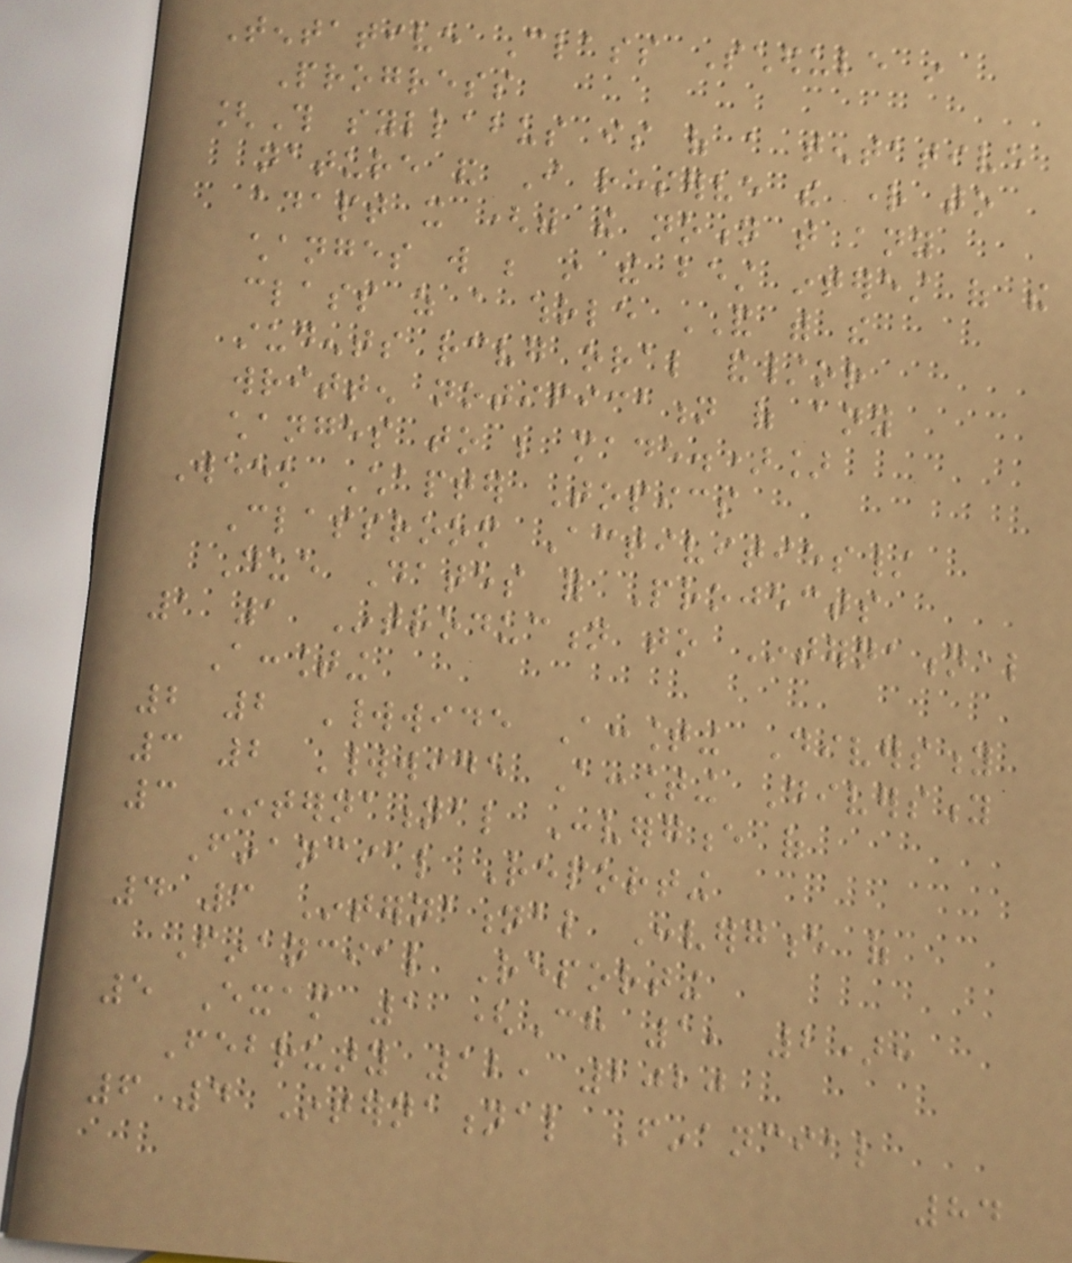Tentative Class Schedule in
Progress
[This syllabus is of a tentative
nature and I reserve the right to
adapt it (with the notion that any
changes will be in the best interest of the
class as a whole AND with the
students receiving oral and/or
written notification of any
changes to be made.)]
Week Chapter Topics
Classroom Activities/
Due Dates for Projects
1 1 Introduction to International
Accounting
2 2 Worldwide Accounting Diversity
3 2 Worldwide Accounting Diversity
3 International Convergence of
Financial Reporting
4 3 International Convergence of
Financial Reporting
5 Exam 1 (Ch 1, 2):
February 12, 2020
6 4 International Financial
84
